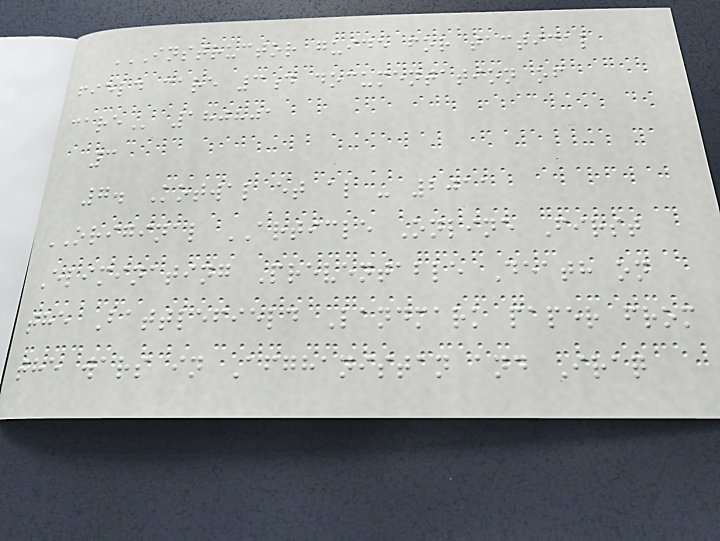INSTRUCTOR GUIDE FOR TACTICAL
FIELD CARE 3D DOCUMENTATION OF
CARE 180801
3
7. Kotwal et al - 2011
ORIGINAL ARTICLE Online First
Eliminating Preventable Death on
the Battlefield Landmark paper from
the wars in Afghanistan and Iraq
